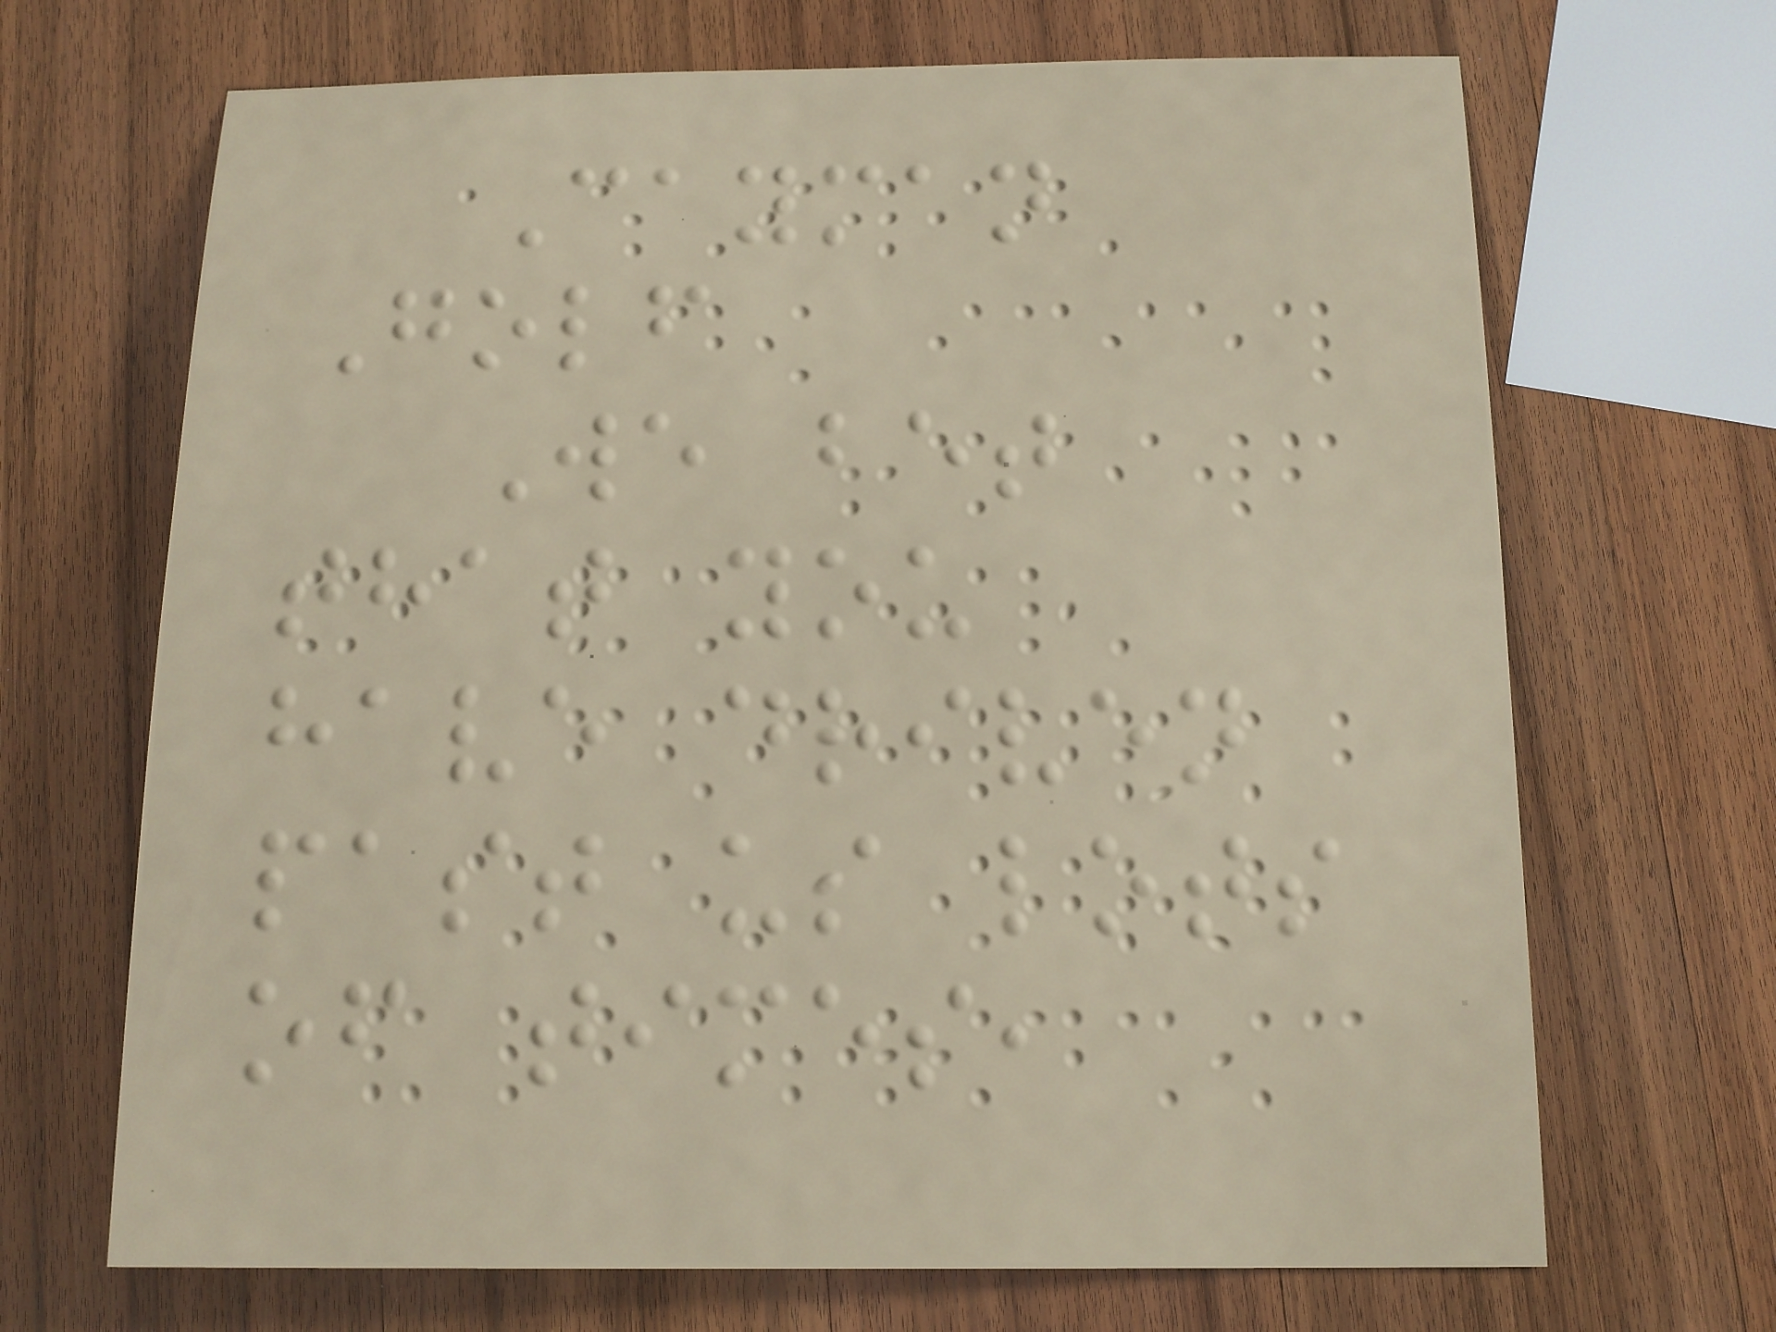Cayman
Golf
We bet
that you
have driven
past us lots
of times,
